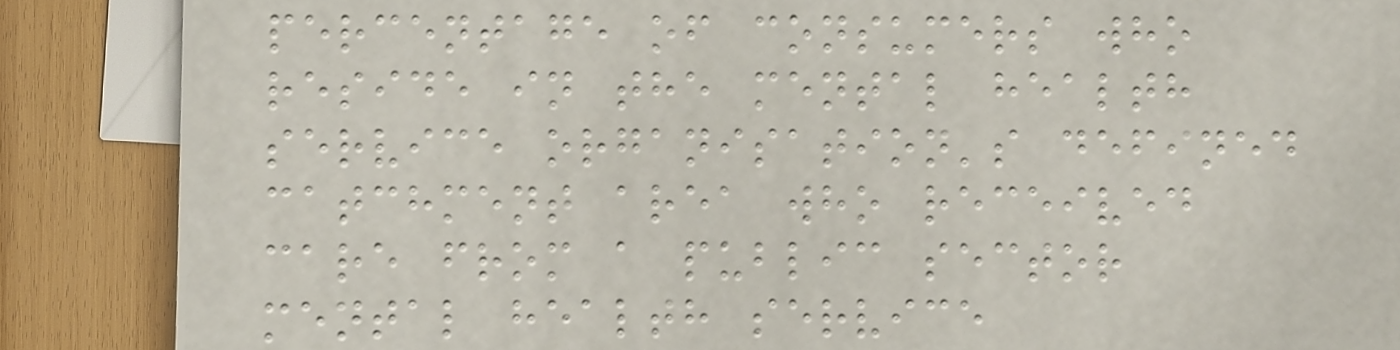percentage of consumers who
reside in the mental health
service organisation's defined
catchment area who received
care from a public sector
mental health service
